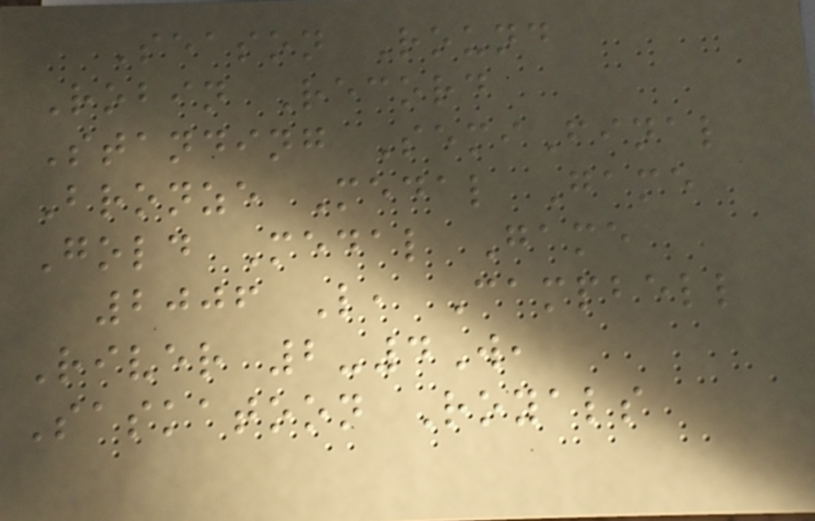Season Round
Robin Record
Standing SemiFinal
Bronze Medal Game
Gold Medal Game
2006 L, Campbell
River 2-4W,
Saskatoon Royals
